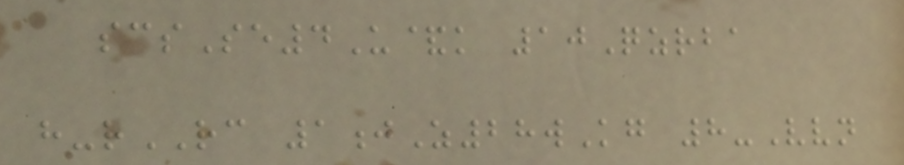scsSe4U&k 10Qzrba
h-rRC 1jZ28wKg 8-Vvn
